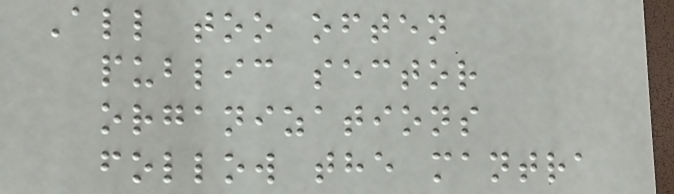All too often
public sector
organizations
follow the mantra
